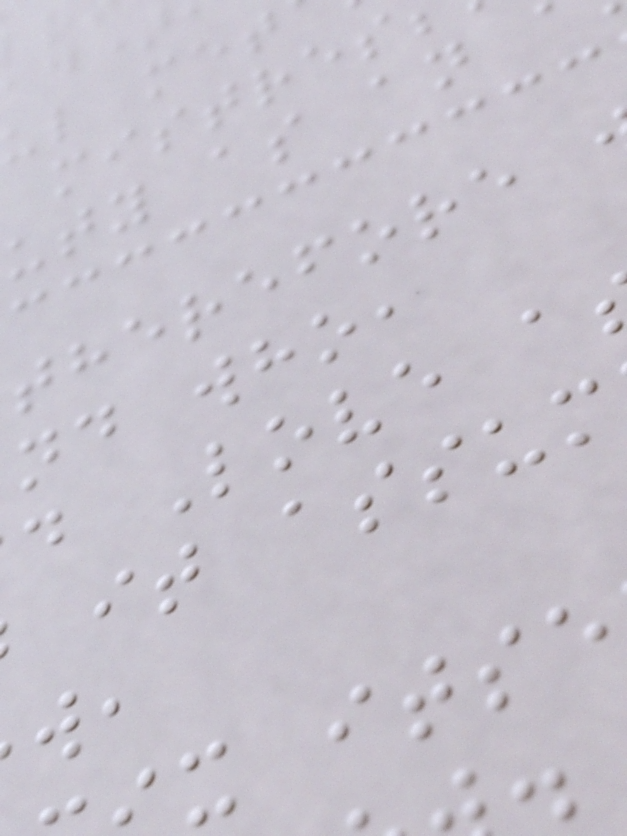uty as an
therefore
nd who,
d Love a
it assum
